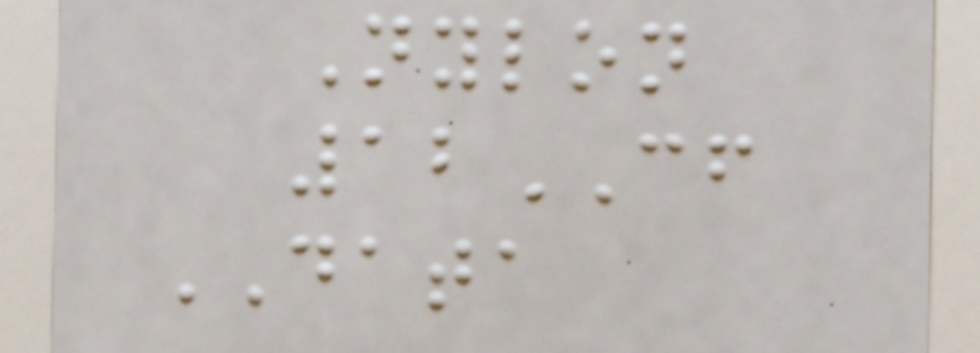Nylon
12CF
DATA
